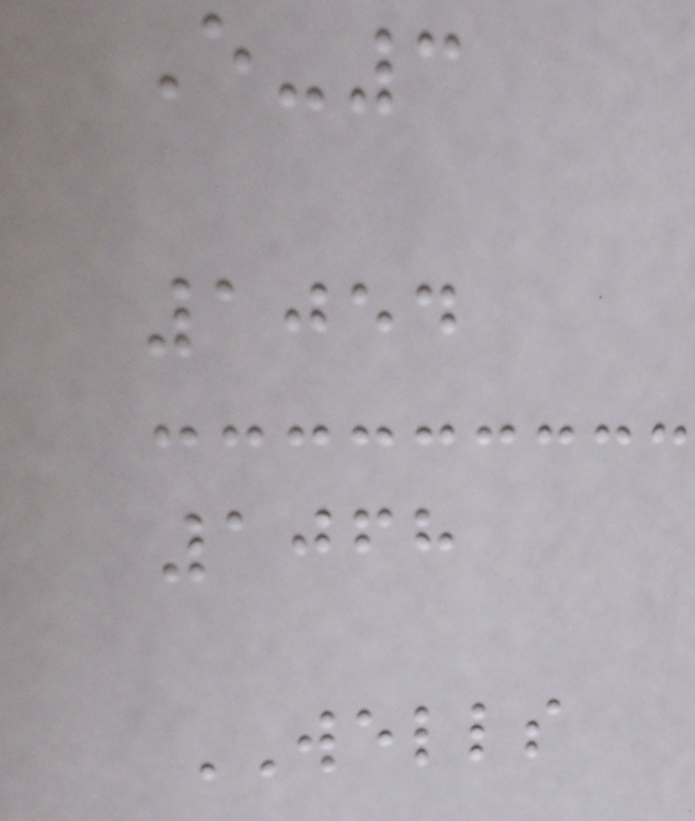E-3
1054
1068
WELLS
